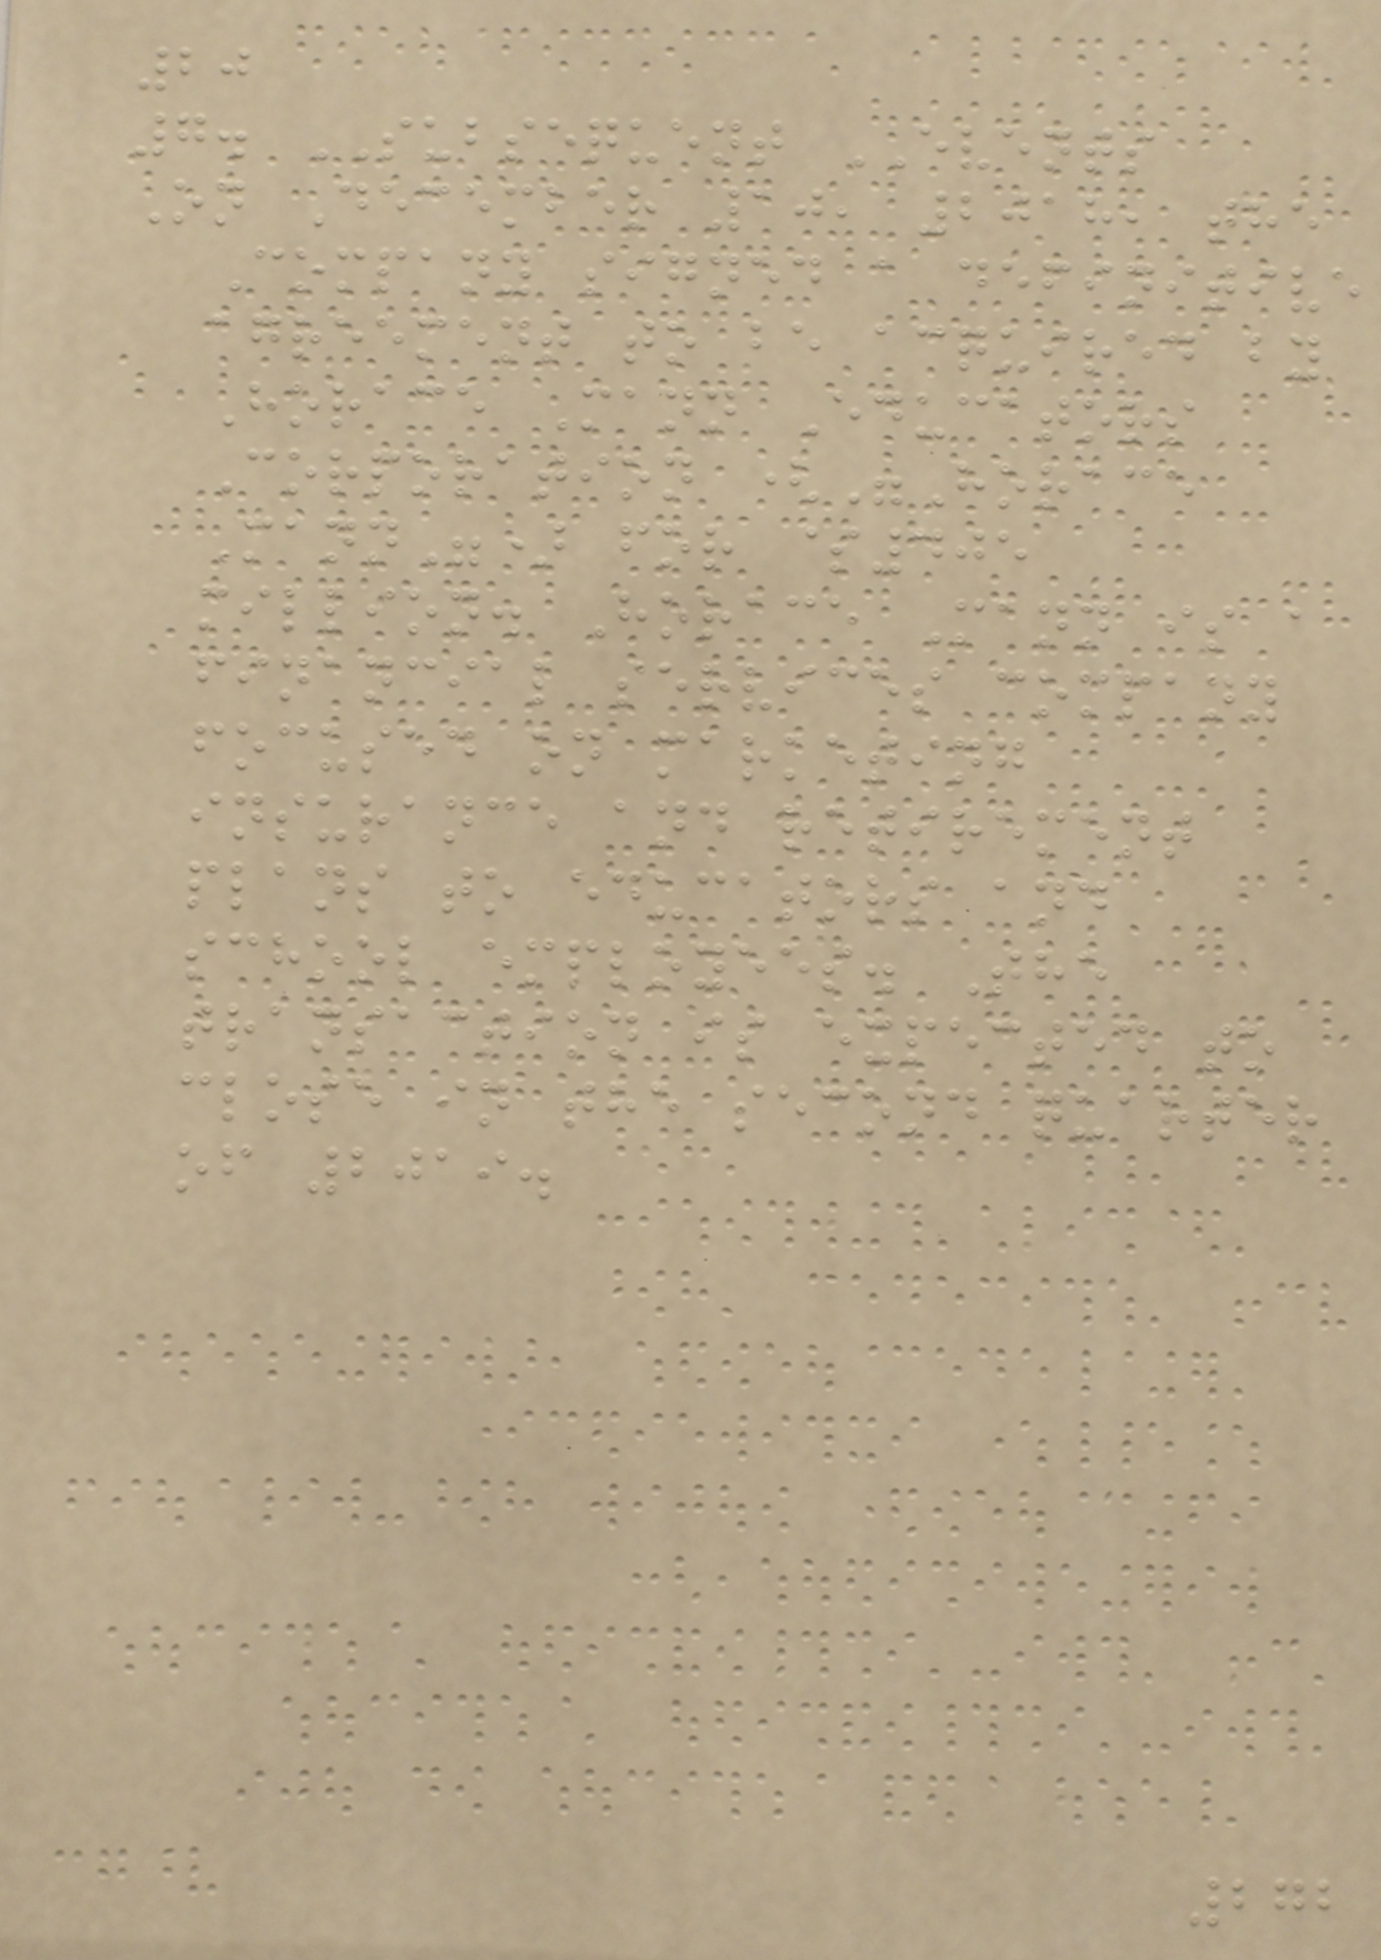20
7. SUBSEQUENT EVENTS
On December 10, 2018, the
Company signed a definitive
agreement to be acquired by
Horace Mann Educators
Corporation ("Horace
Mann") for $405
million. Horace Mann is a
financial services company
focused on marketing
insurance and retirement
plans to educators and
school employees. The
transaction is expected to
close in the second quarter
of 2019.
272
